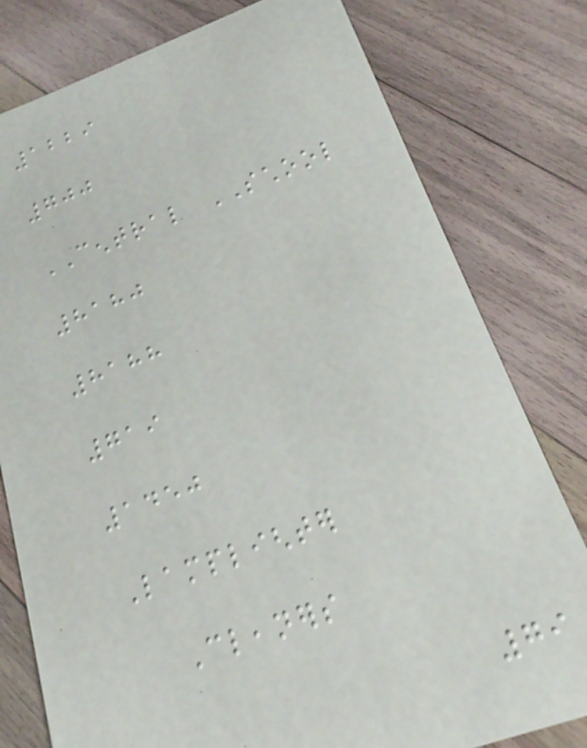1229
700
CENTRAL SCHOOL
8180
8188
719
1450
Lamplighter
Cleaners
79
